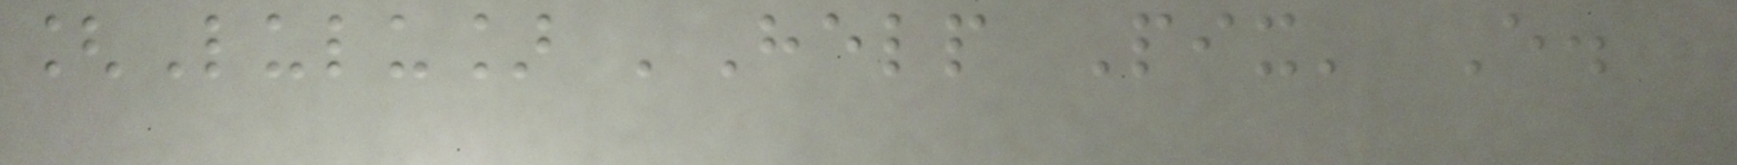[Lulu] 'Help Pix' E.
